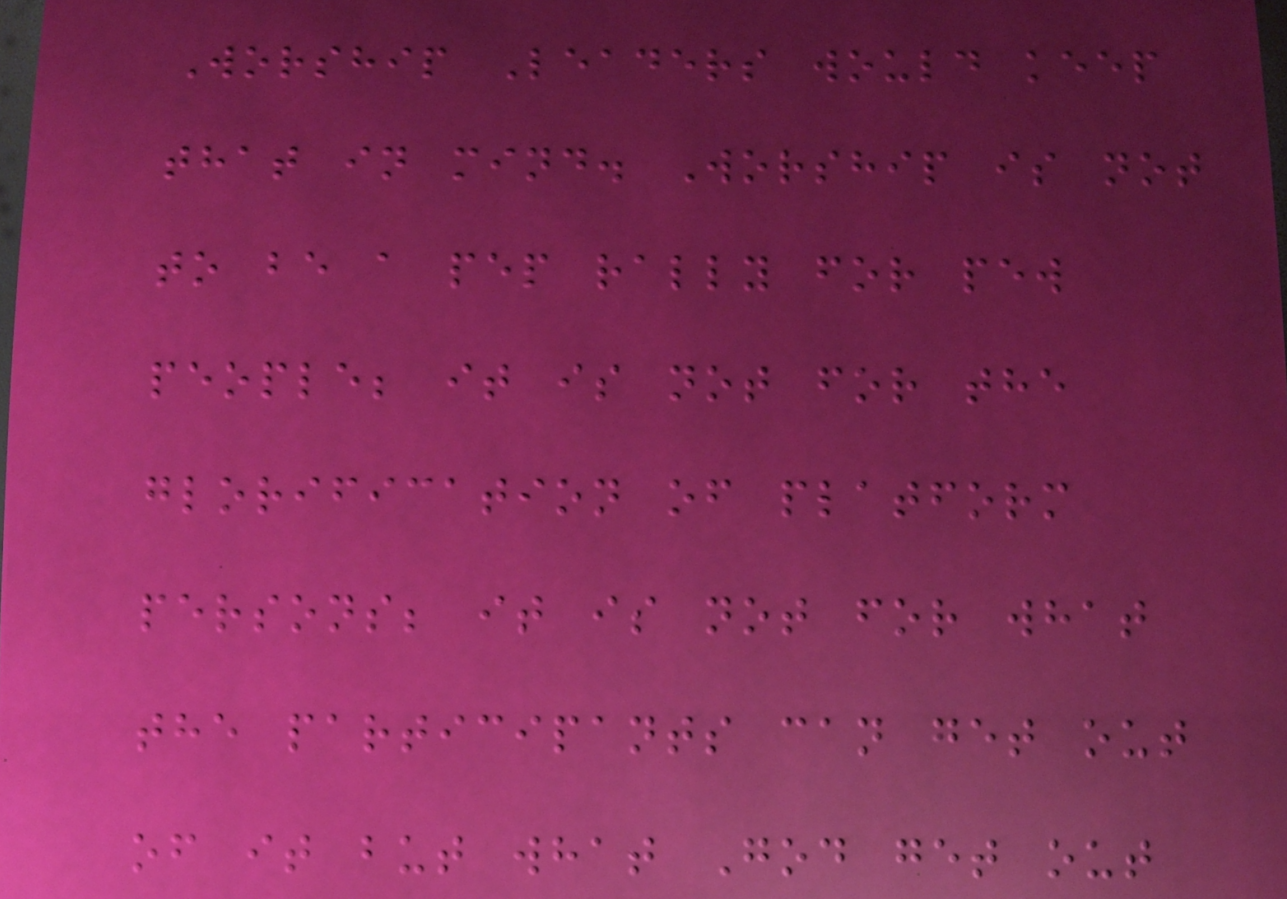Worship Leaders would keep
that in mind. Worship is not
to be a pep rally for pew
people; it is not for the
glorification of platform
persons; it is not for what
the participants can get out
of it but what God get out
